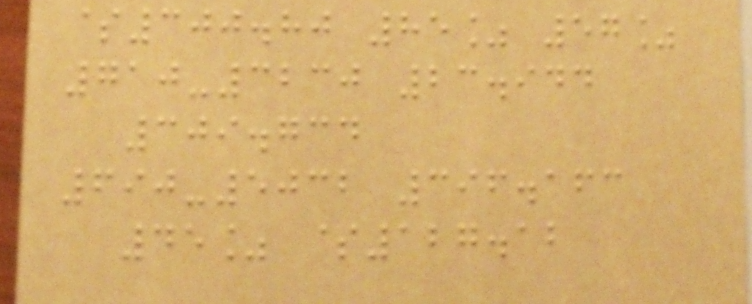$300.80 85% 57%
710-3230 23.944
309.734
690-5032 396.163
45% $127.12
